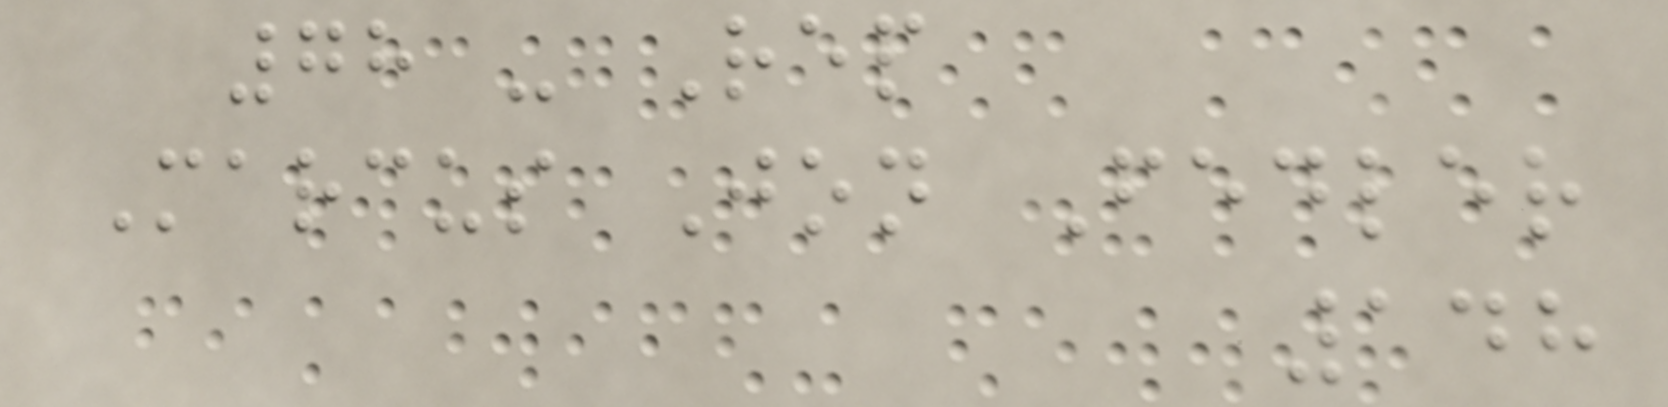78 - Rep
Marcus Jon Fedler
148
